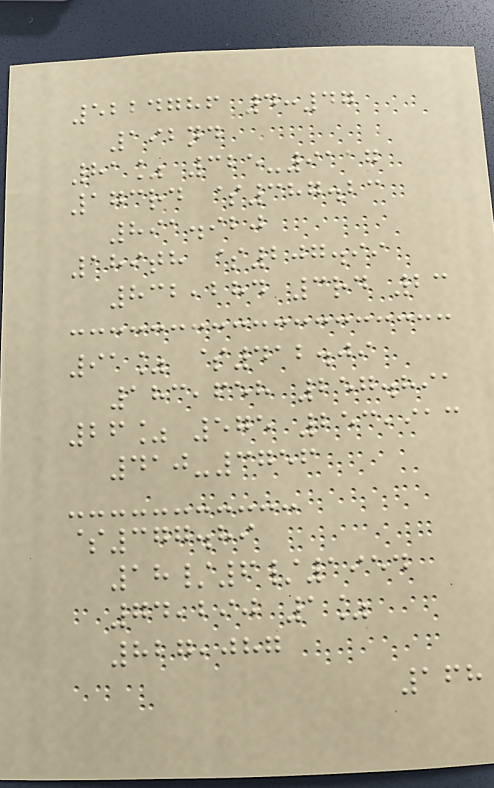5224786 4:47
192nd
81% 325-9117
173rd $387.23
891.920
189th $207.99
832,284 3rd 23
91% $412.09
183,658 257.891
26% 575 253,913
410-3756
$377.89
18/6/1954
74,290 1%
827,087
168
